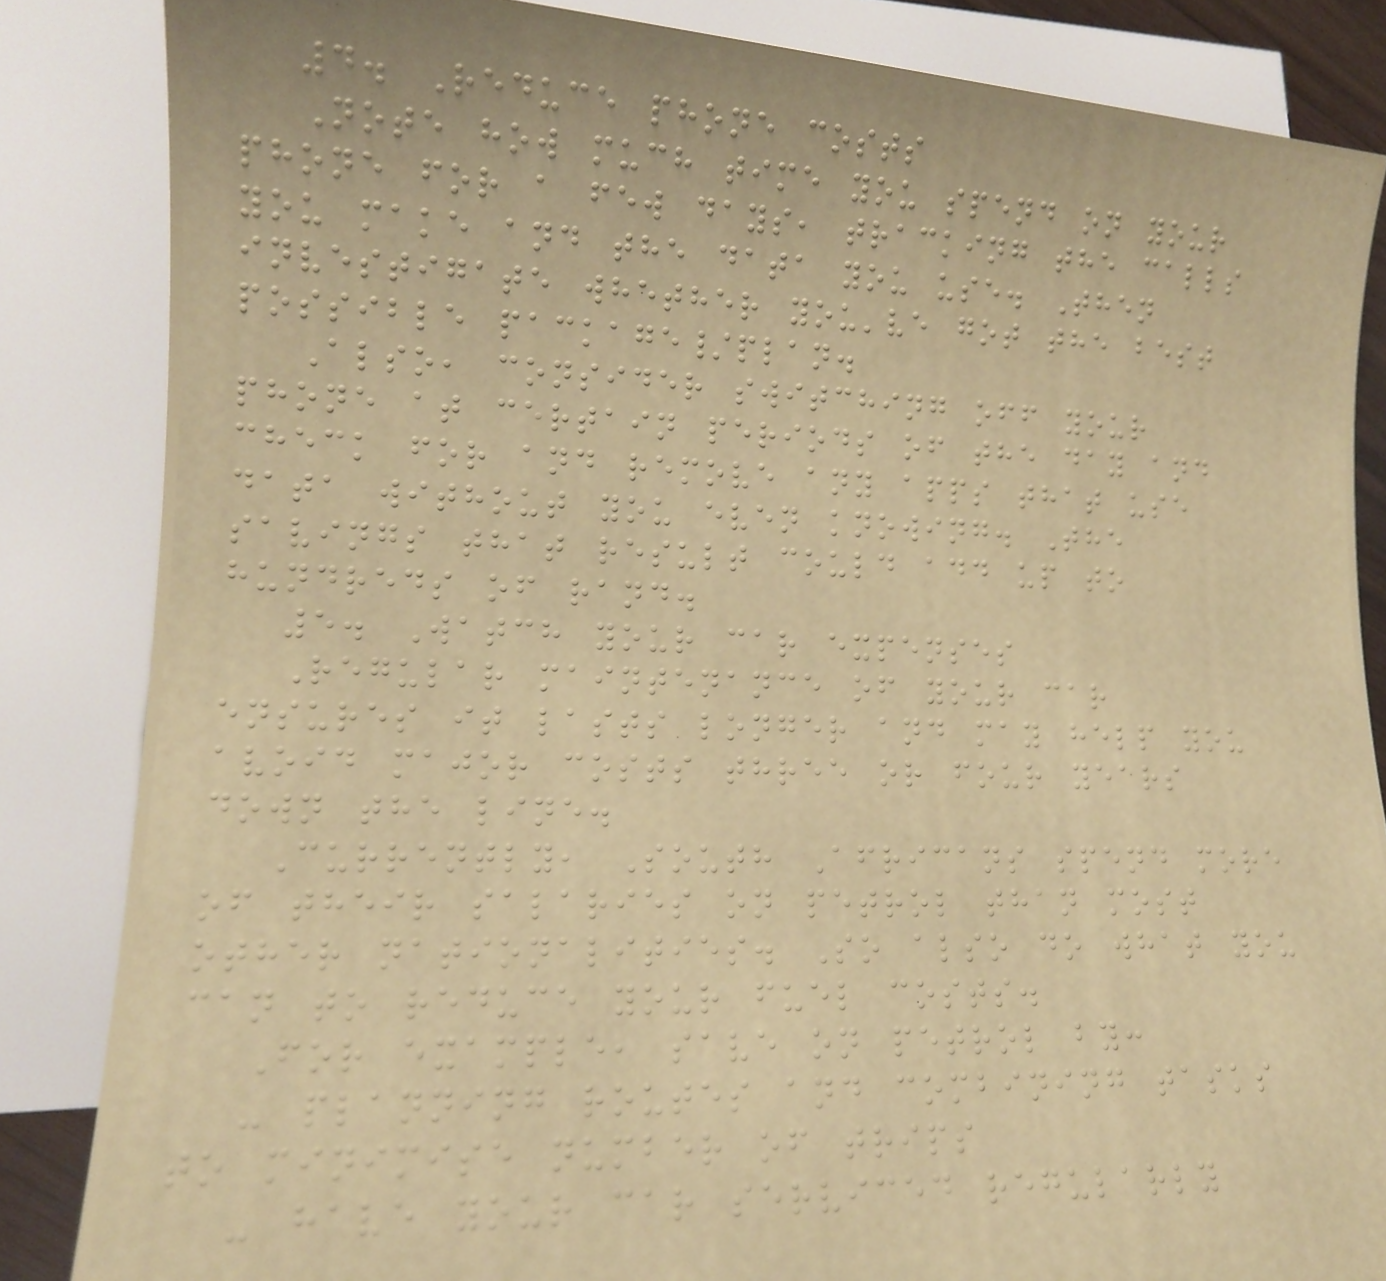4. Reduce phone costs
Note how much time you spend on your
phone for a few days, tracking the calls
you make and the data you use. Then
investigate whether you've got the best
possible package/plan.
Also, consider switching off your
phone at certain periods of the day and
check for and remove any apps that use
data without you even knowing. The
savings that result could add up to
hundreds of rand.
5. Watch your car expenses
Regular maintenance of your car
ensures it lasts longer and may help you
avoid major costs three or four years
down the line.
Currently, South Africans spend more
of their salaries on petrol than most
other nationalities. So also do what you
can to reduce your fuel costs.
For example, save on petrol by:
- planning routes and combining tasks
to minimise number of trips
- have your car serviced regularly
